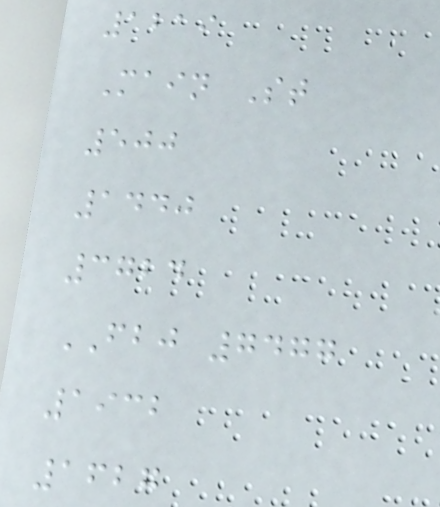1219
Main St
500
1440
3724
FBJ 7477
1932
1627
